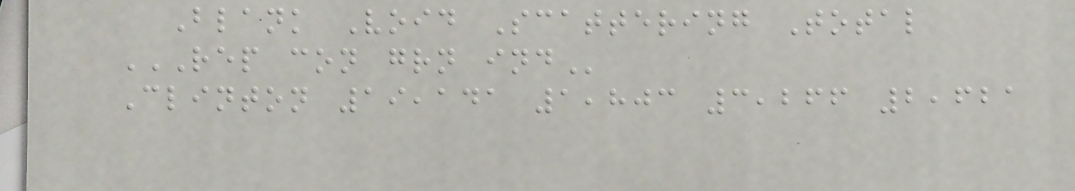Blank Void Scattering Total
REP CON GRN IND
Clinton 19,141 1,803 3,266 2,621
